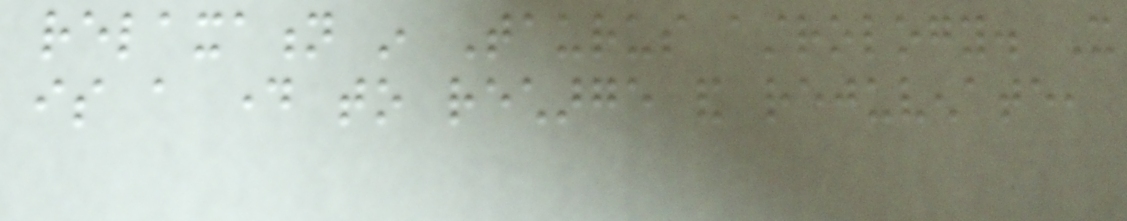relaxation in Taurus astrology. It
is a day to recharge and rejuvenate,
